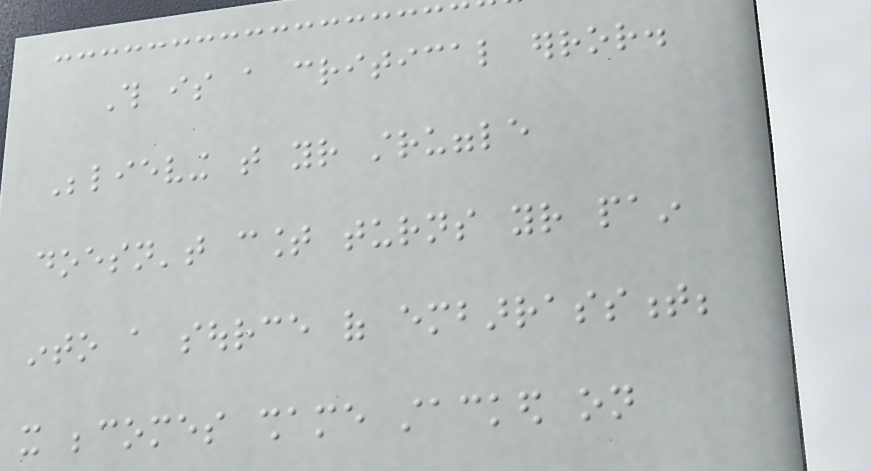This is a critical error.
Believing that your struggle
doesn't count turns your pain
into a source of embarrassment;
it becomes shame stacked on
